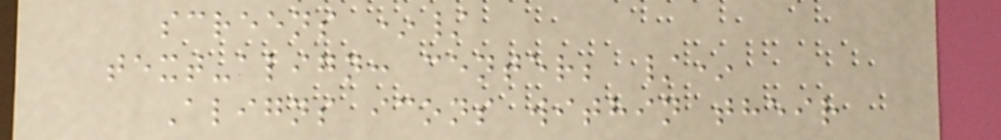screens */
text-align: center; /*
Aligns icons within their
